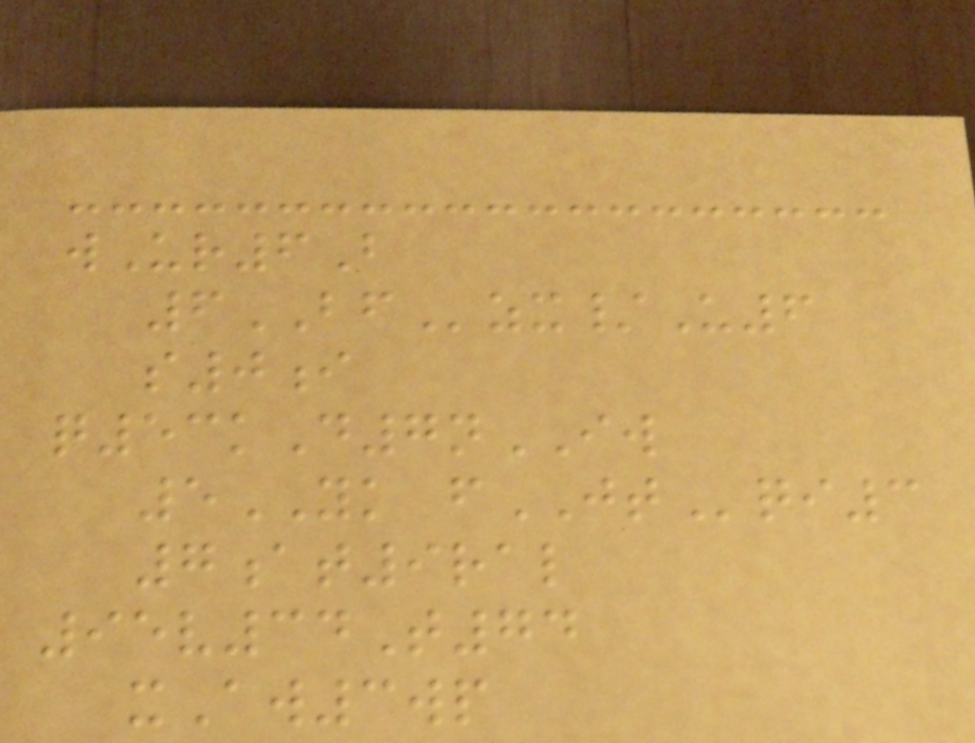wUr6B
6BFzx/U6
s0i
q53kD7nIW
5YK fJTqi3
7at9ral
95v34T74
xAw3wp
